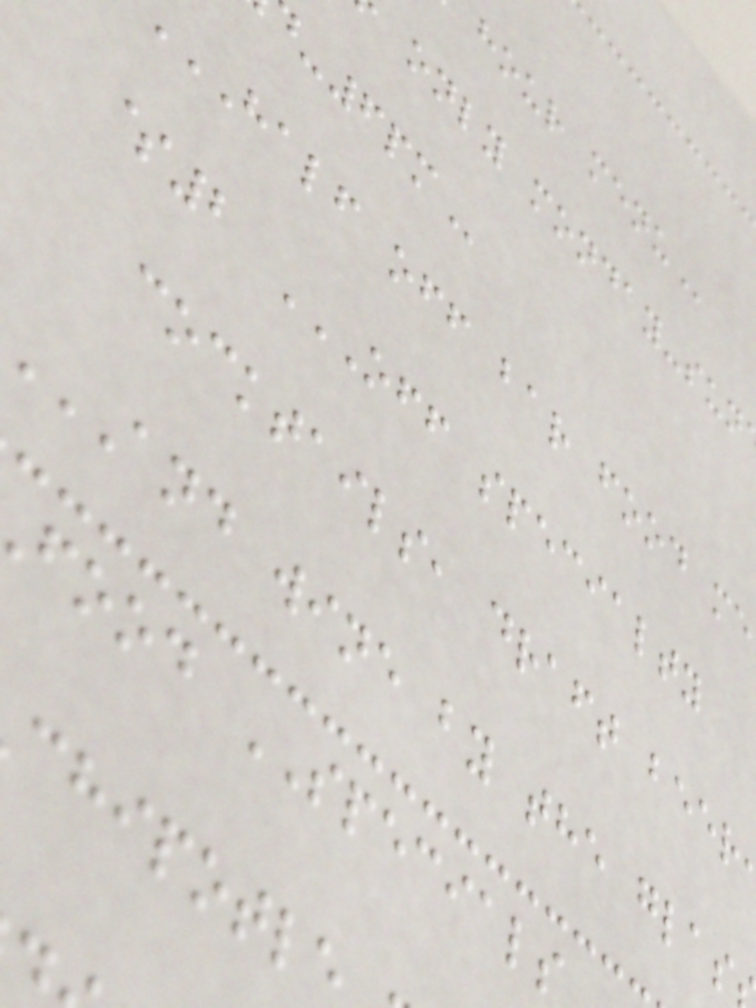HALF off bar food
$2 OFF SPECIALTY
cocktails, draft
AND wine by the
food SPECIALS
chipotle
